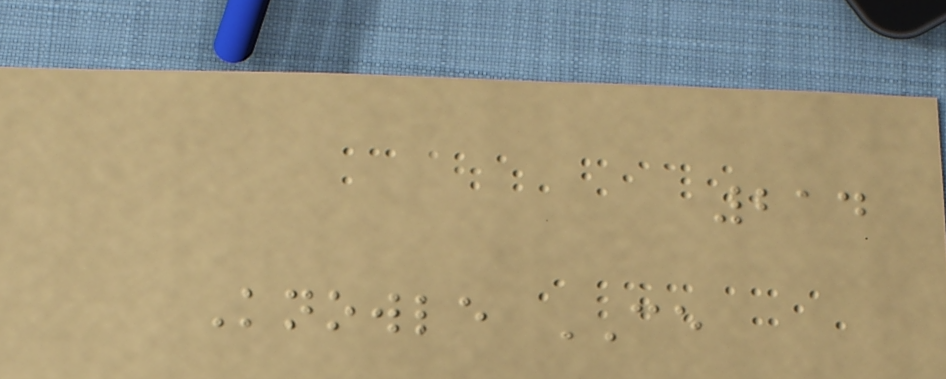214
Knowle CE
